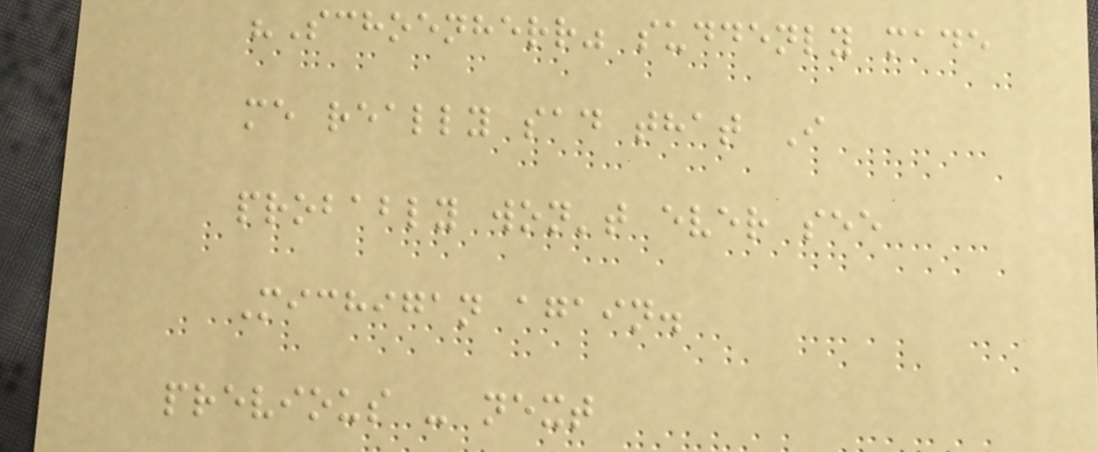"Schoenherr" suddenly made
me really sad that I
probably won't ever see
Michigan again.
previous - next
